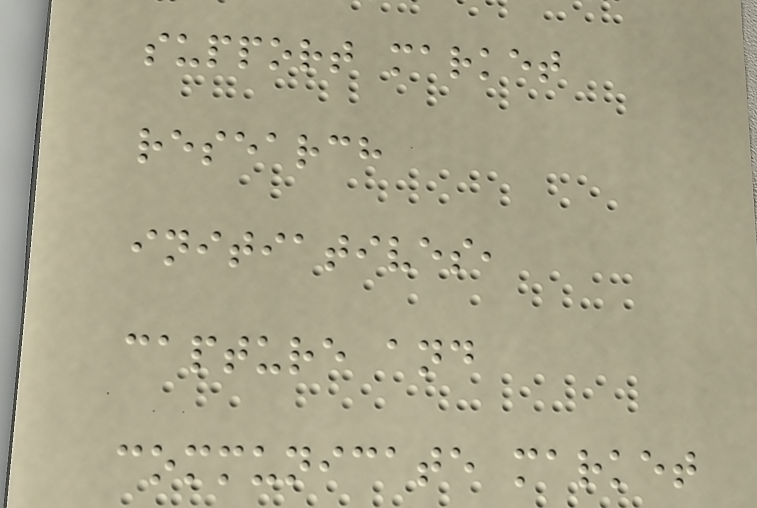support market
research
initiatives,
capture and
communicate market
